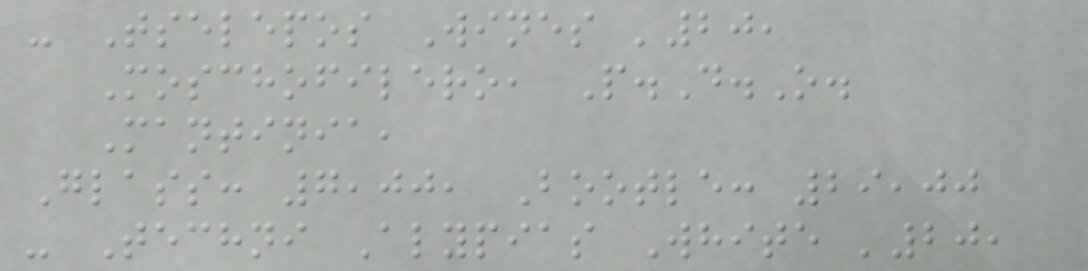- Tselepos Wines '20,
Moschofilero, P.D.O.
Mantinia,
Glass: 7,00, Bootle: 29,00
- Techni Alypias White '20,
